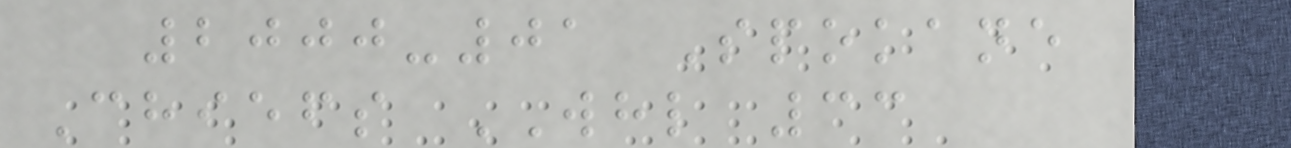2000-01 Spokane
Chiefs WHL 33
